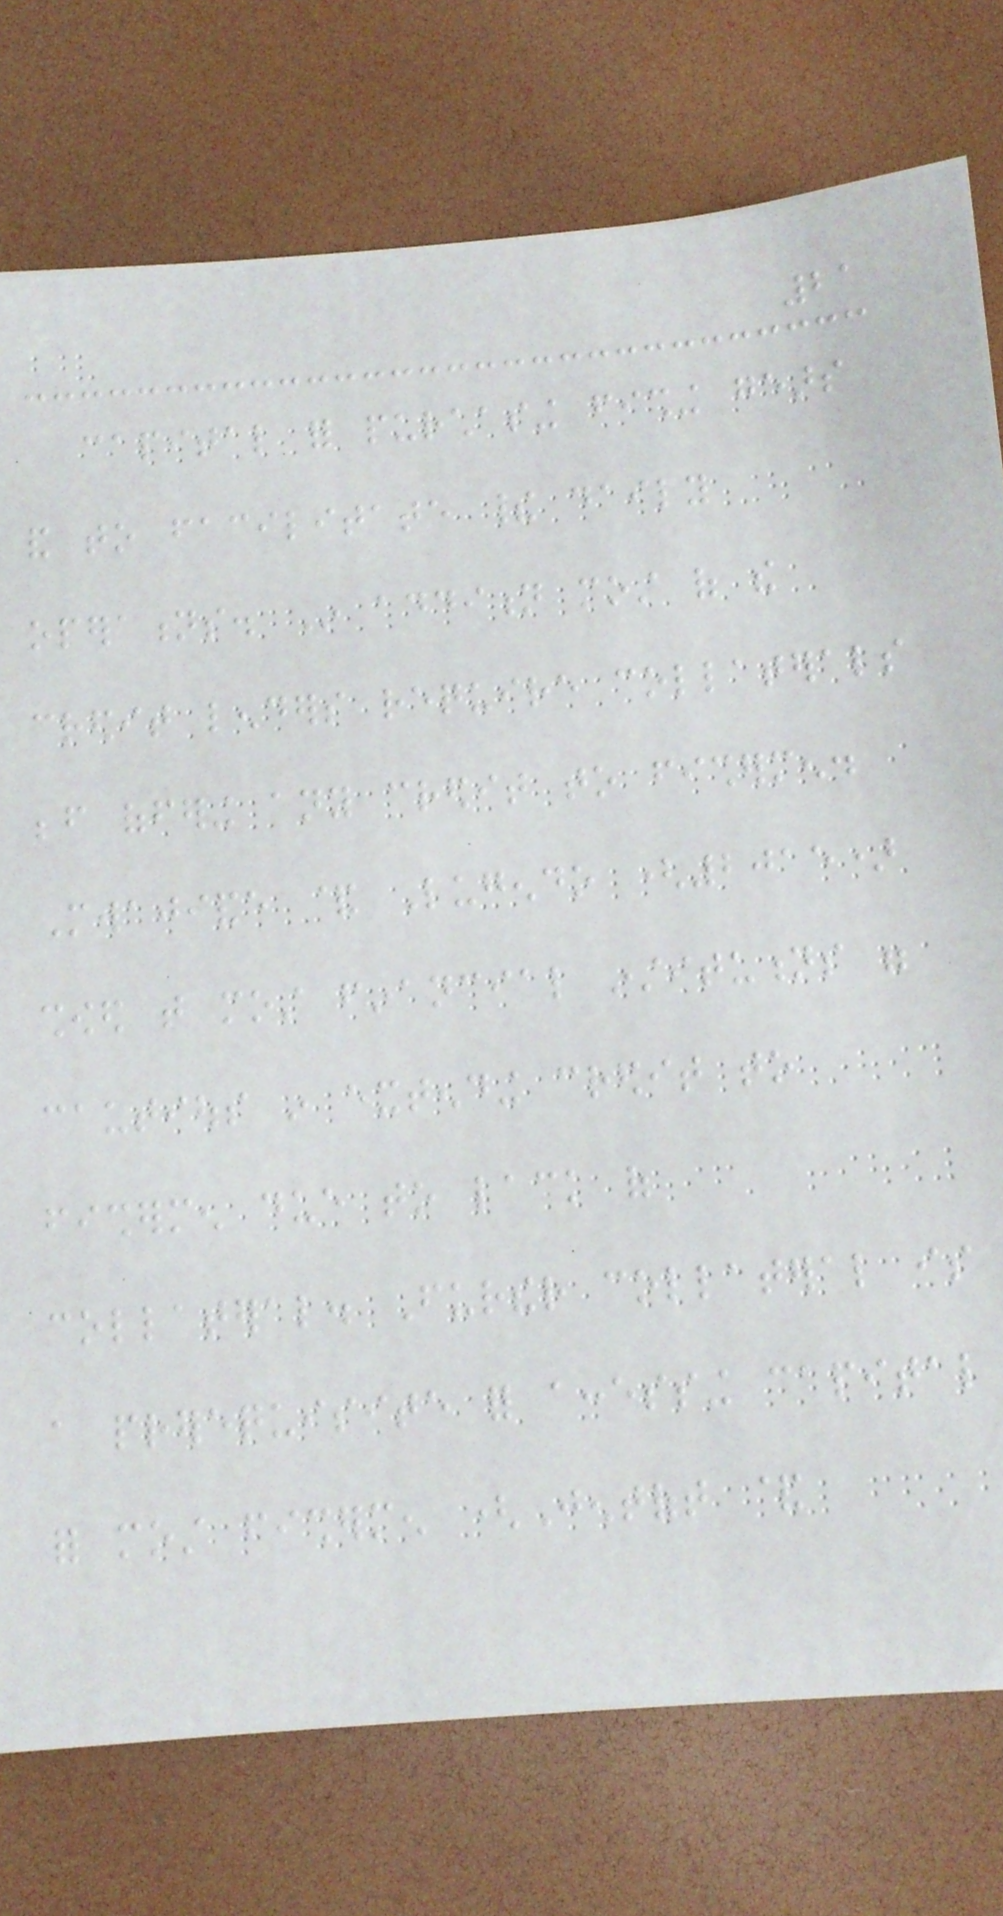21
capital for purchasing fishing gears
and to facilitate their daily
operations. In addition most of the
credit lenders require collaterals
before offering any credit to fishermen.
Mwajiande & Lugendo (2015)
showed that most financial institutions were
cautious in extending credit to
fishermen due to lack of
collateral. Further collateral is
a prerequisite for accessing capital
for most fishermen (Jentoft &
